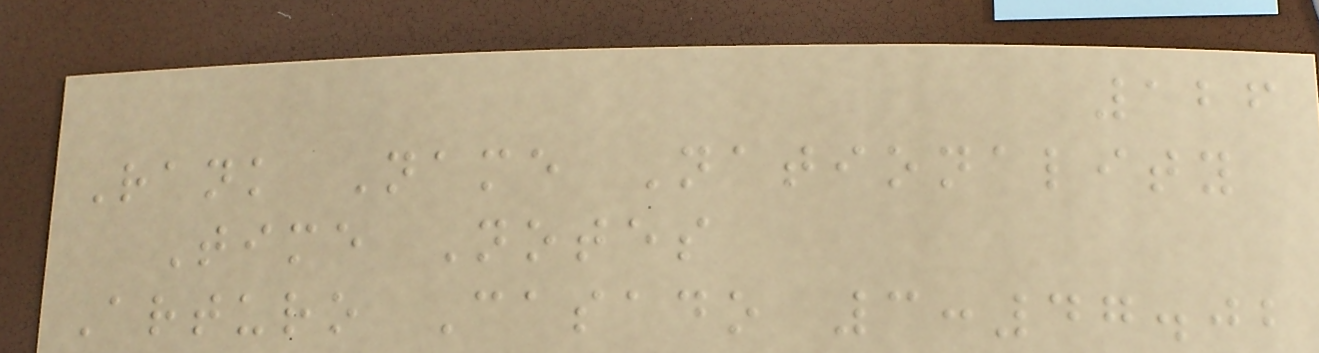126
Rank Name Nationality
Time Notes
Arturo Casado 3:47.02
